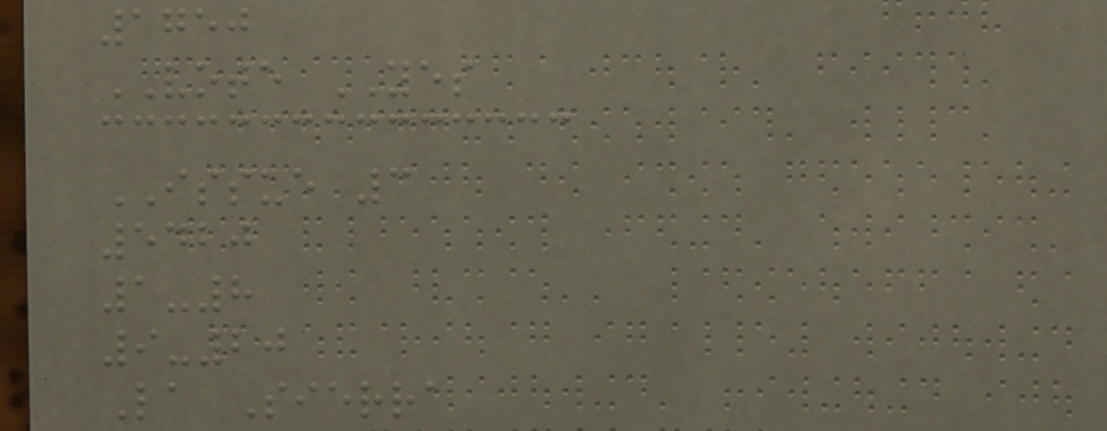1750
VOTE YES
ISSUE 3
5420
1-8
9-20
La Sierra
